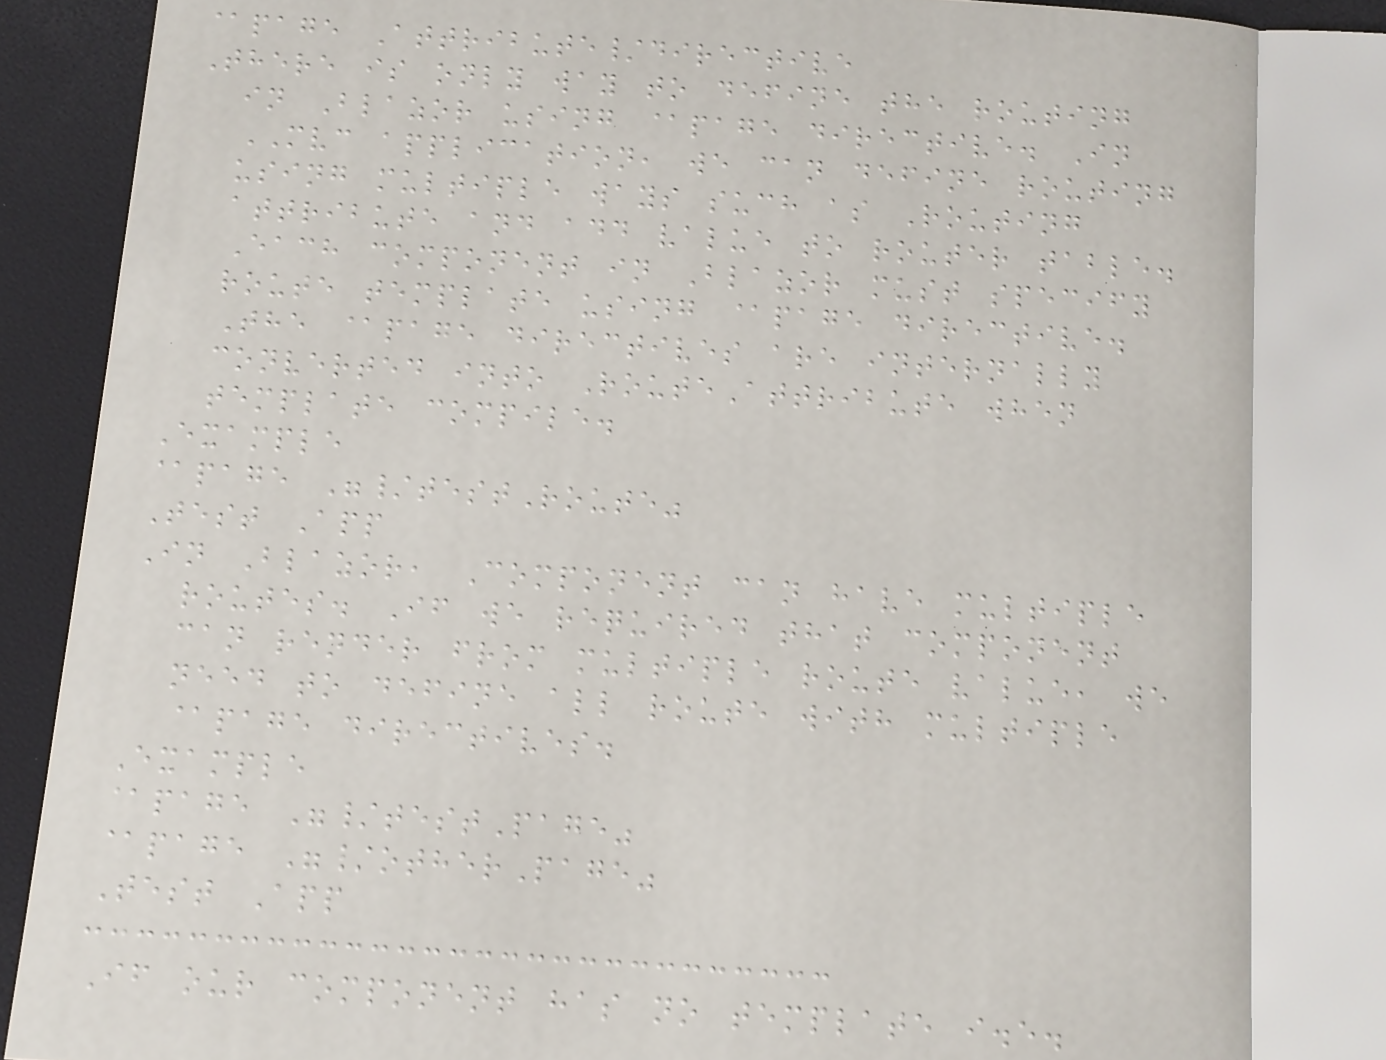@page Attribute/directive
There is only way to define the routing
in Blazor using @page directive. In
MVC application, we can define routing
using multiple ways such as Routing
attribute and add value to router table.
Each component in Blazor must specify
route template using @page directive.
The @page directives are internally
converted into RouteAttribute when
template compile.
Example
@page "/testRoute"
Test App
In Blazor, Component can have multiple
routes. If we required that component
can render from multiple route value, we
need to define all route with multiple
@page directives.
Example
@page "/testPage"
@page "/otherPage"
Test App
If our component has no template i.e.
